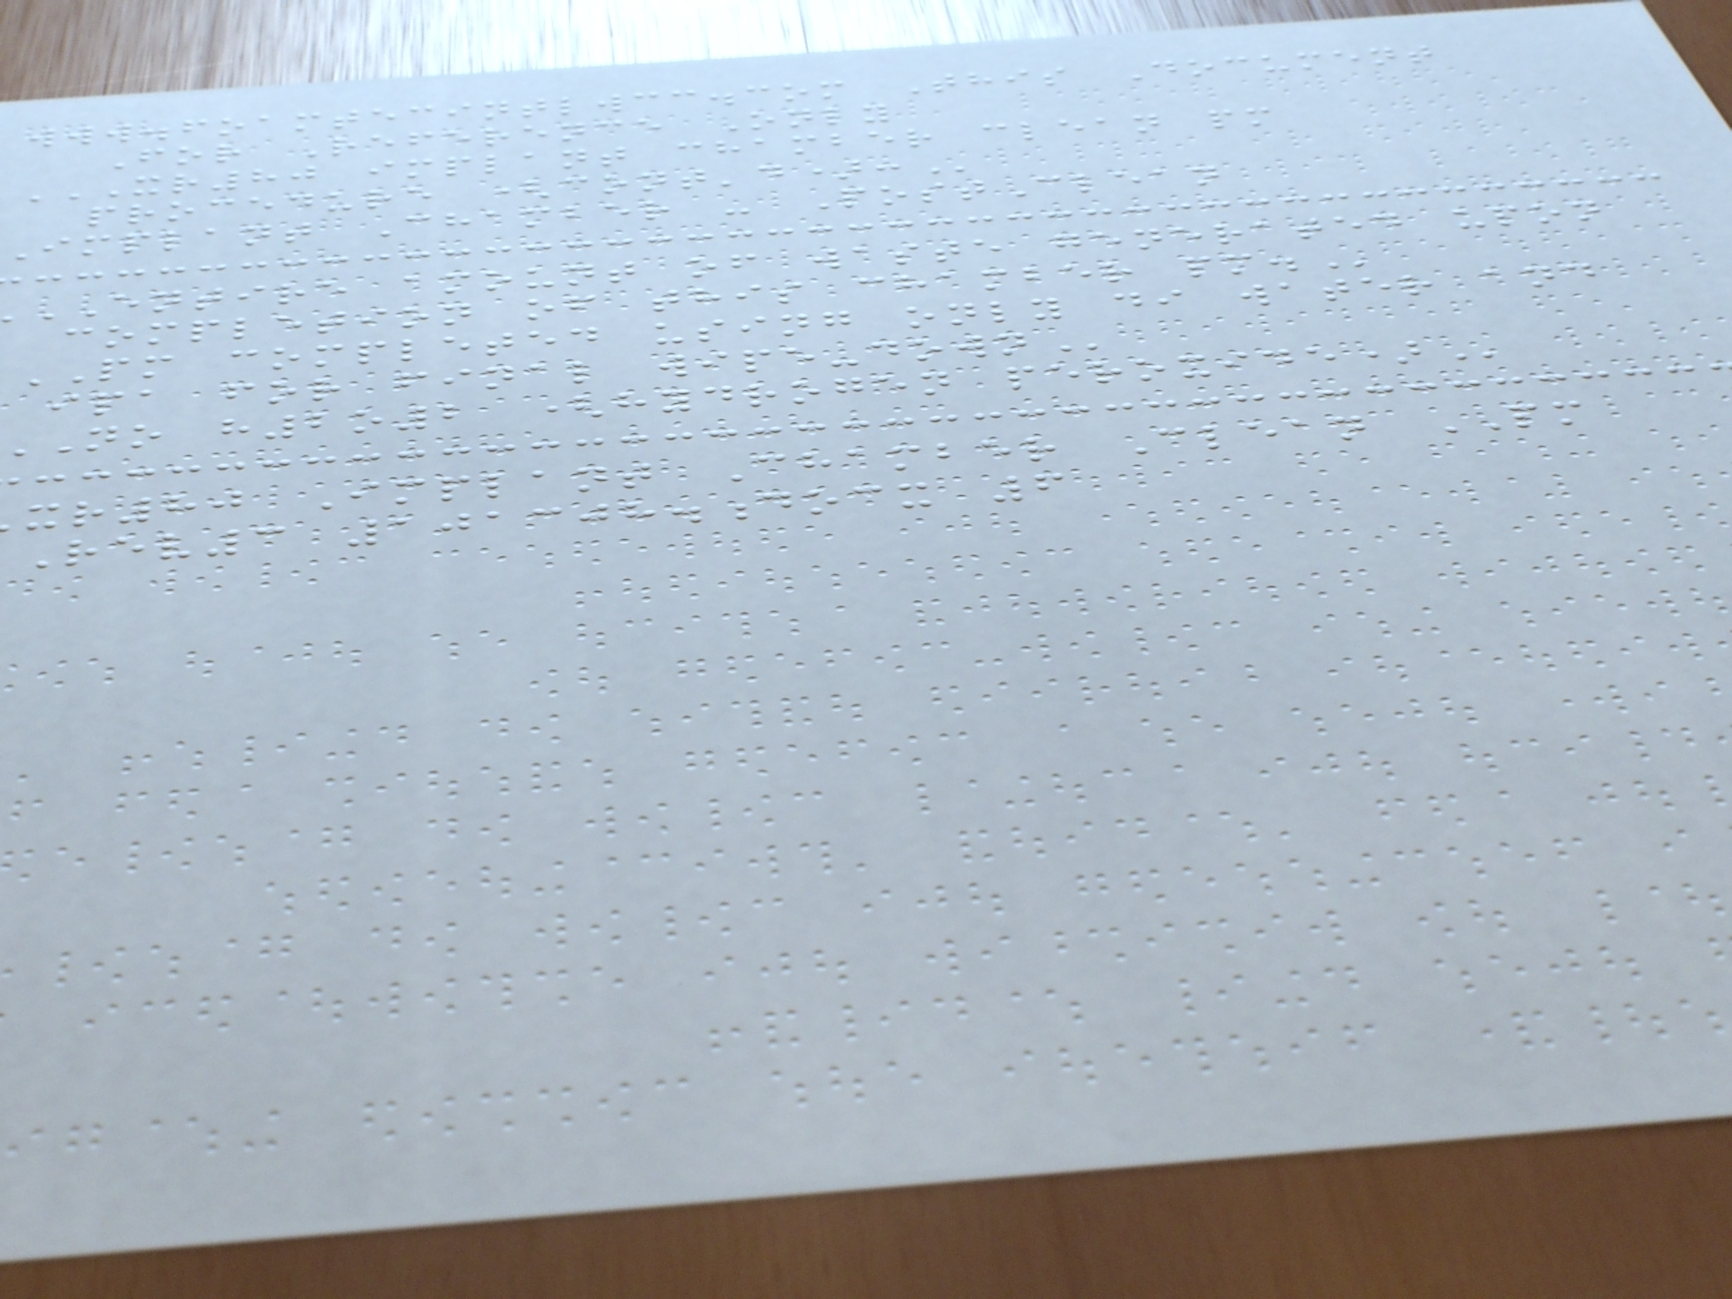www.foamtecintlwcc.com This Document
For Reference Only
XR80 IMPLANT CHAMBER CLEAN PM
procedure
implant Chamber - PostClean
ENTIRE amount of waste generated upon
completion of this chamber
PM completed using only di water and
ipa for final
no h2o2 (hydrogen
xr80 Implant Chamber Clean PM
Rev3 101308.docx 6
